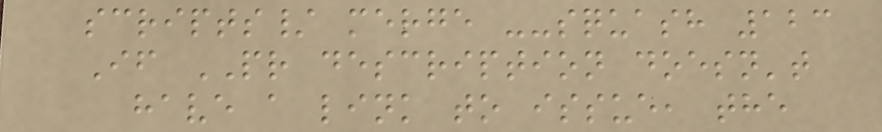scripts/ merge --squash 123
If PR description doesn't
have a link to issue, the
